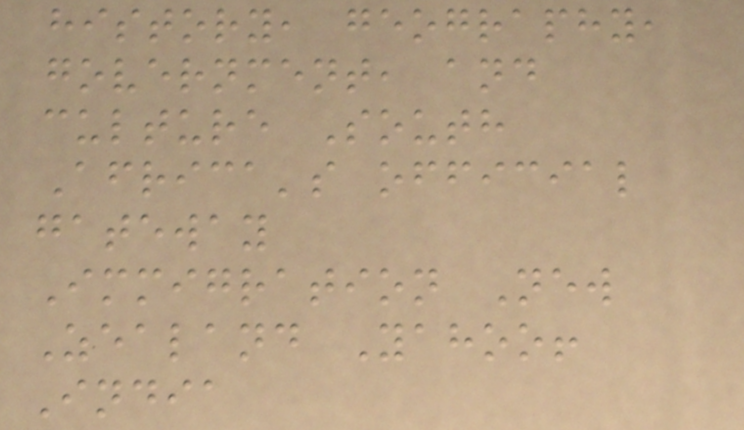history, geography,
government, and
culture South
Africa's official
gateway
Immigration New
Zealand Yahoo!
India
